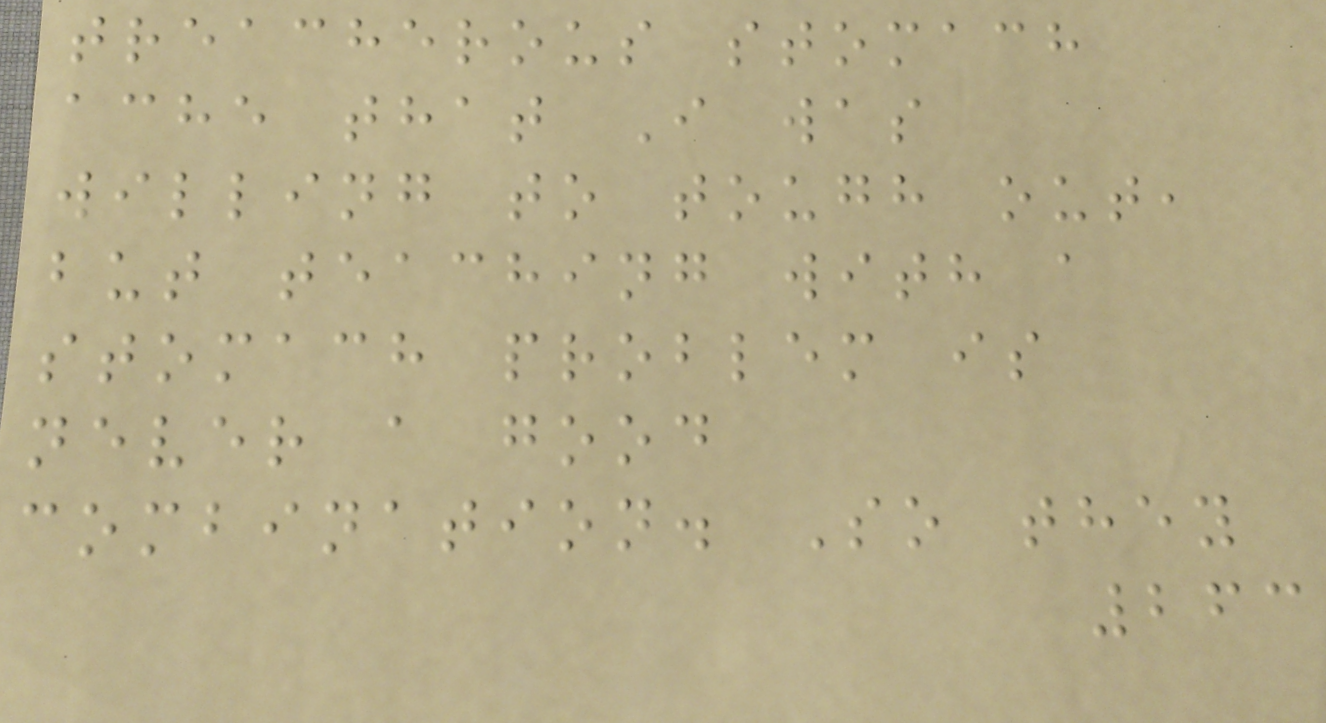treacherous stomach
ache that I was
willing to tough out,
but teaching with a
stomach problem is
never a good
combination. So they
263
